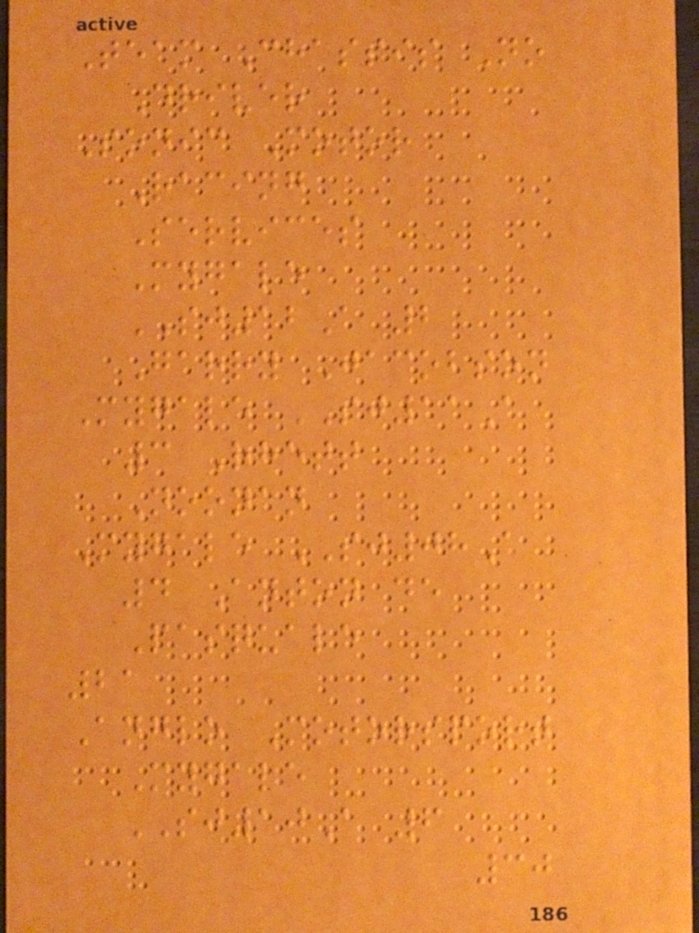Team Chassis No
Driver
Sonic Motor
Racing
Services
Mygale
SJ12A 2
Garry Jacobson
Mygale SJ11A
3 Rhett
Noonan
Mygale SJ08A
4 Anton de
Pasquale
21
Anglo Motorsport
Mygale
SJ10A 6
30
